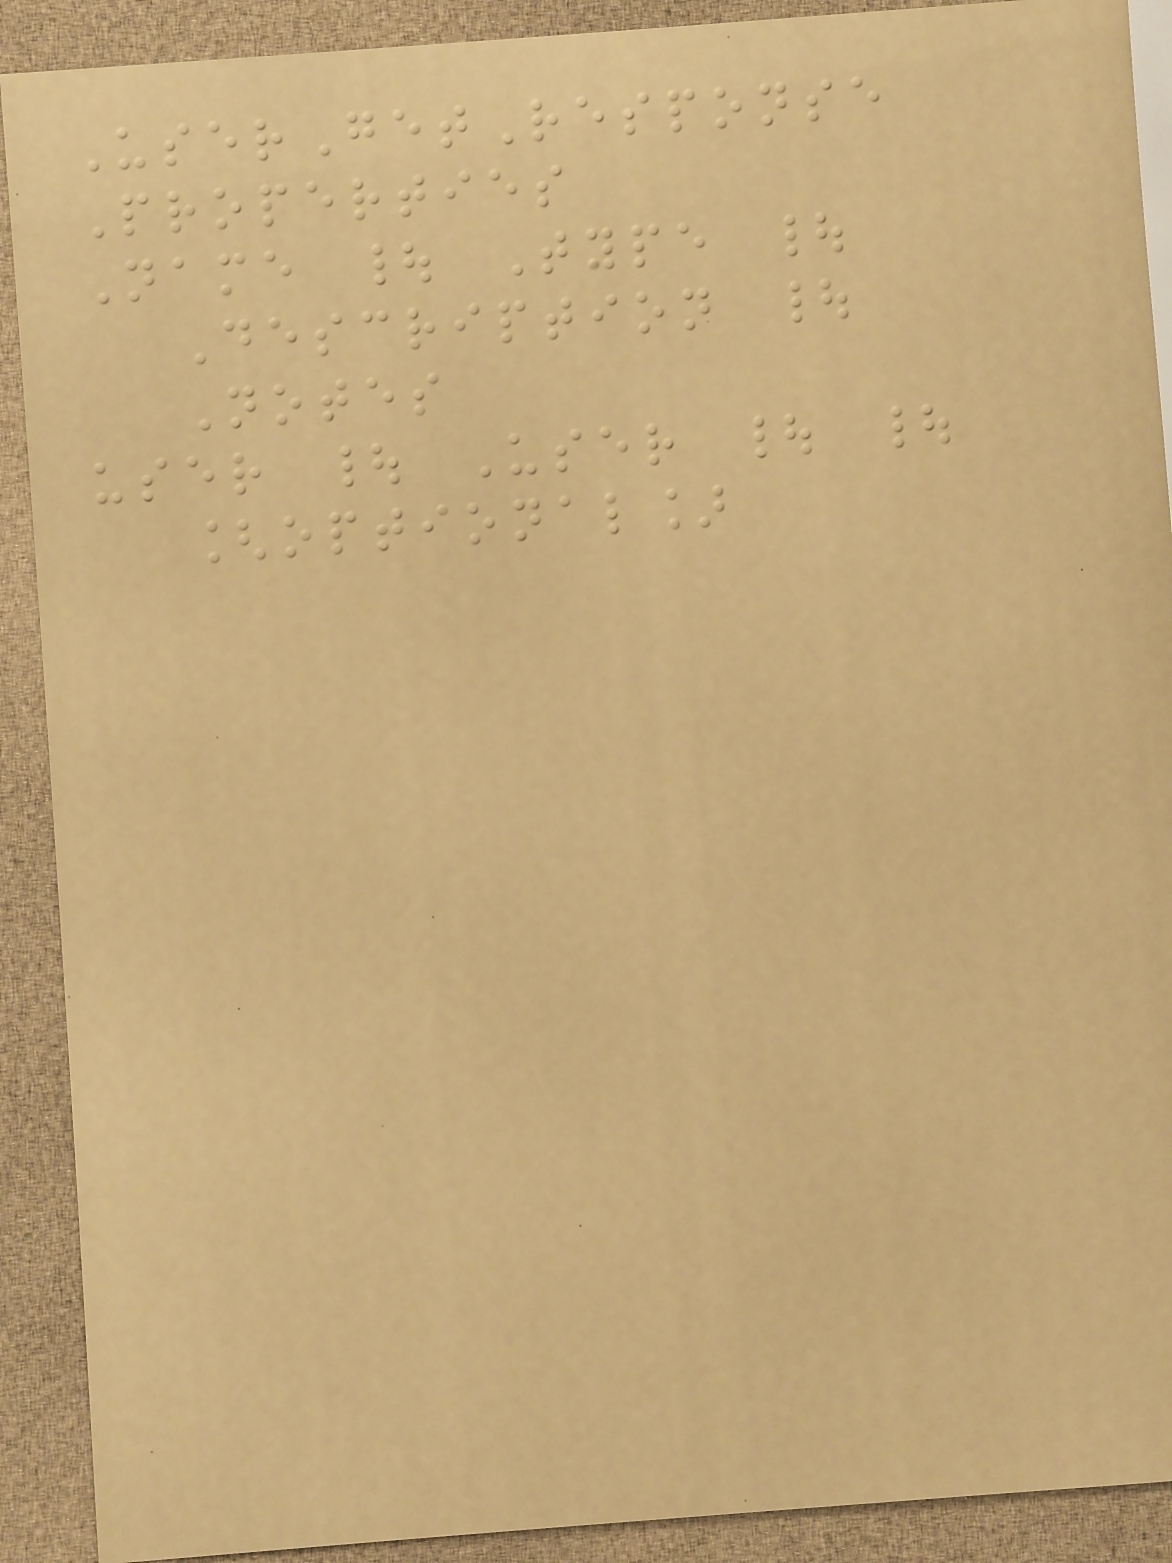UserGetResponse
Properties
Name | Type |
Description |
Notes
user | User | |
[optional]
